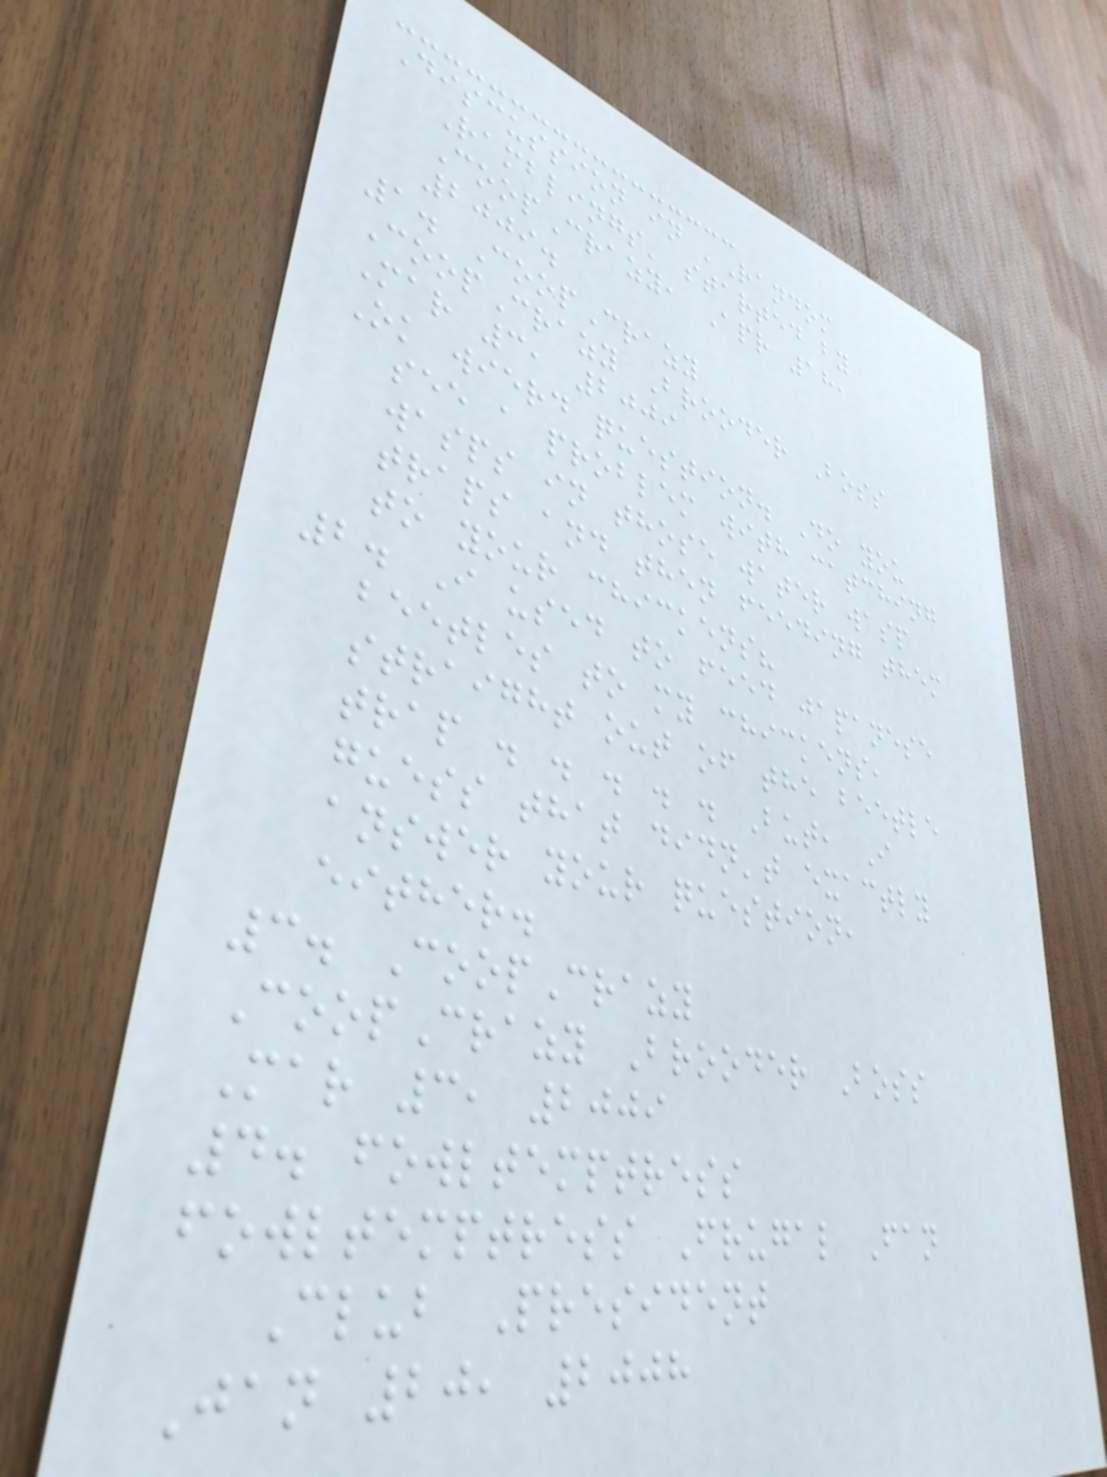Discussion in 'Random
Ramblings' started by
CoopCrazy, Apr 18,
2009.
1. CoopCrazy
CoopCrazy Brooder Boss
Mar 3, 2009
Ok wierd question. Do you
see a problem with catching
wasps in those water wasp
traps and then feeding them
to your chickens?
2. I used to feed japanese
beetles to my chickens,
straight out of the beetle
trap . . . . . But, I
guess that didn't exactly
answer your question,
either.
3. CoopCrazy
CoopCrazy Brooder Boss
Mar 3, 2009
4. fowltemptress
fowltemptress Frugal Fan
Club President
Jan 20, 2008
